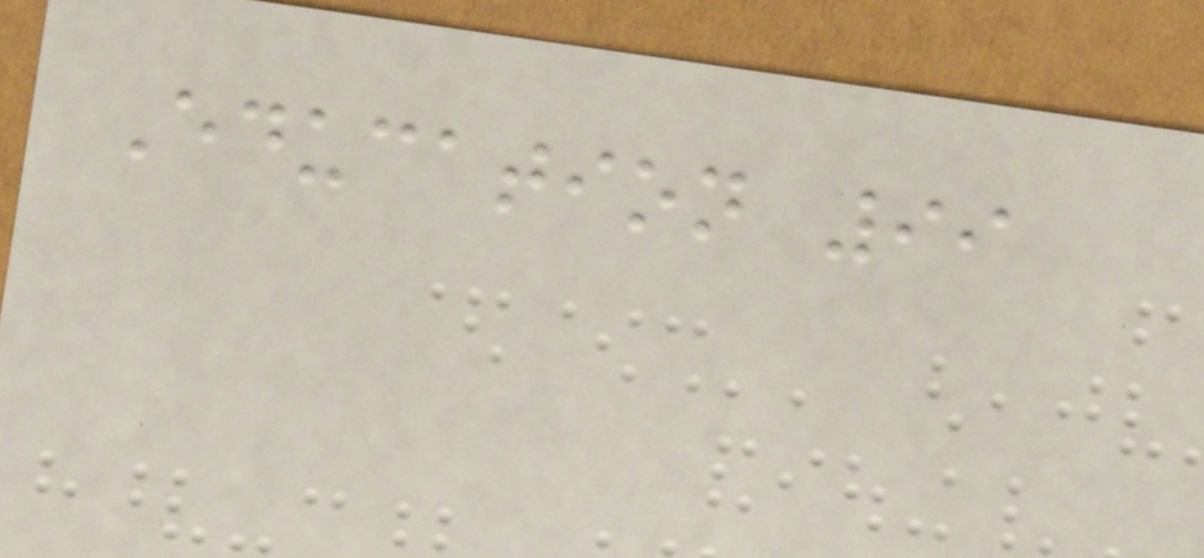Education 99
